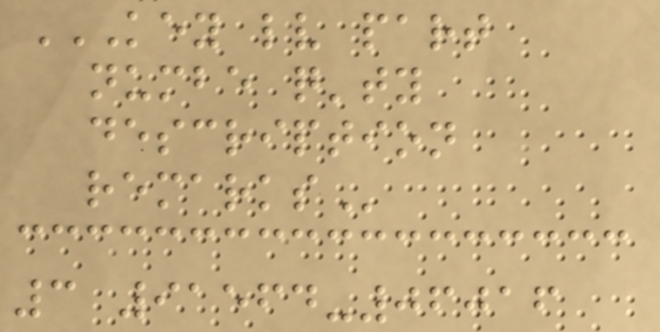KEY LV PART
NUMBE Q'TY
DESCRIPTION
REMARKS
3 91564-06016
